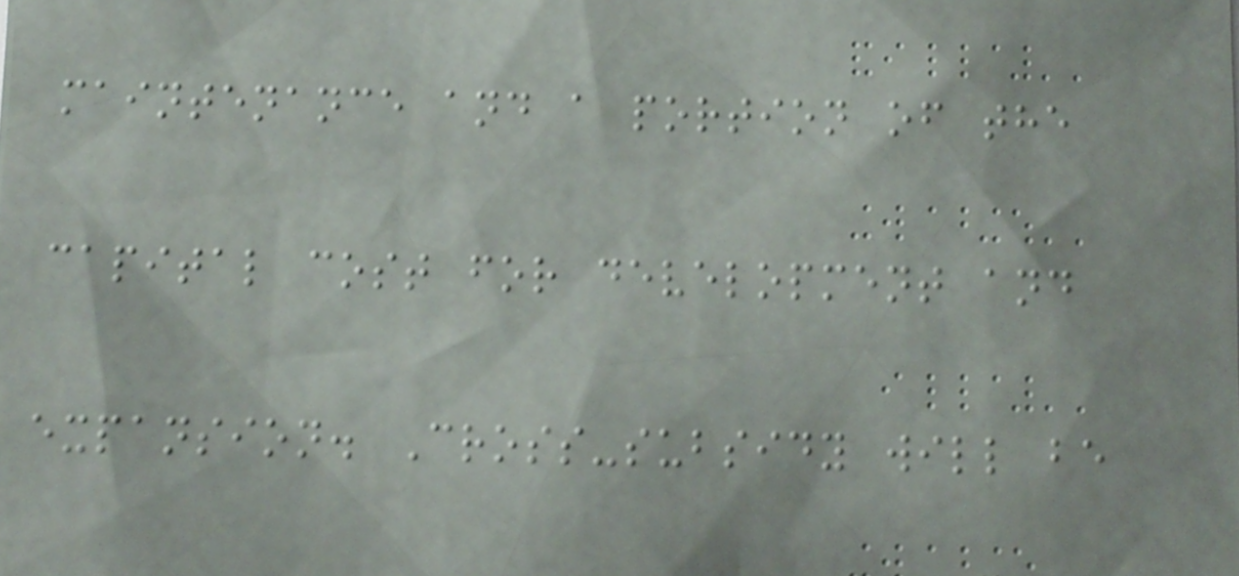maintenance and a portion of the
capital cost for development and
expansion. Cross-subsidy will be
